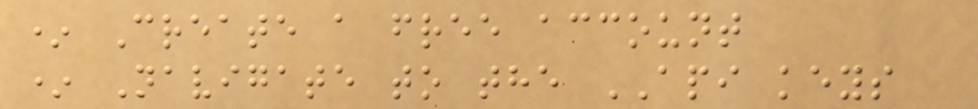* Create a free account
* Navigate to the API keys
